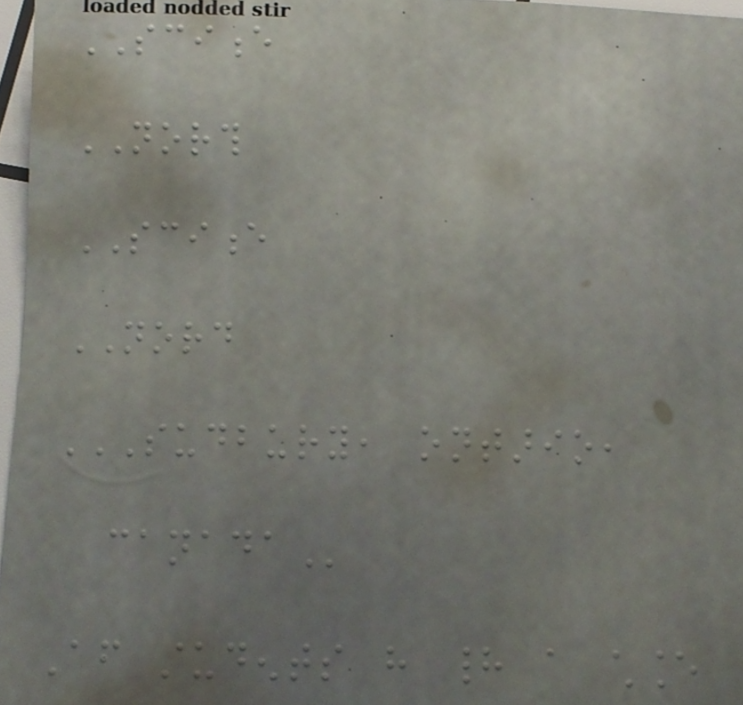SCIENCE
NORTH
SCIENCE
NORD
SUDBURY, ONTARIO,
CANADA
After students have had a chance
